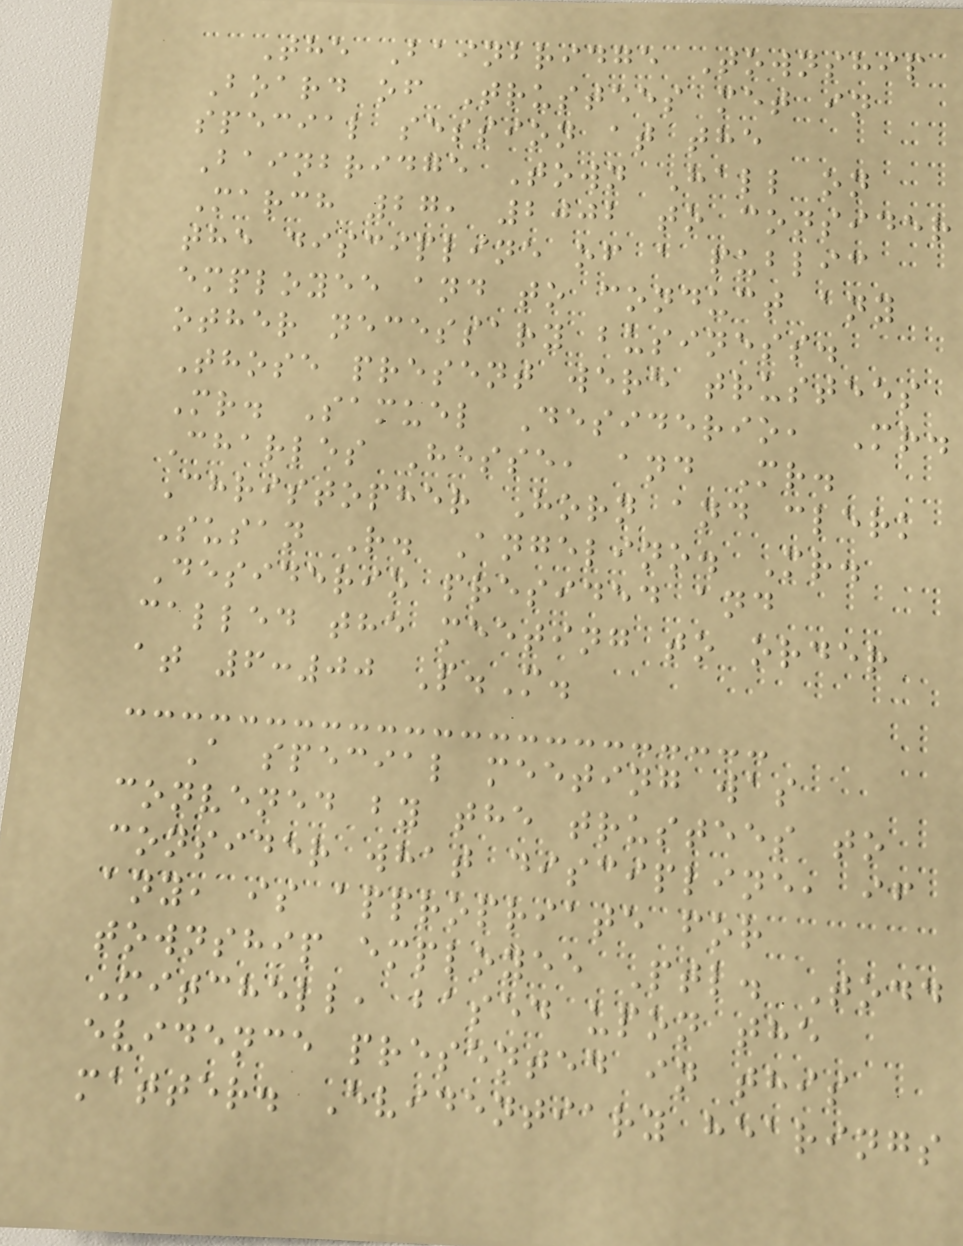The Bainbridge Township
Board of Trustees met in
special session at the
Bainbridge Town Hall on
March 27, 2002 to consider
the discipline of a public
employee and to conduct any
other necessary business.
Those present were trustees
Mr. Samuel Desiderio, Mr.
Charles Hesse, and Mr.
Christopher Horn and clerk
Susan R. Angelino. Mr.
Desiderio presided and
called the meeting to order
at 6:00 P.M.
A special meeting was
convened by the trustees to
consider what discipline, if
any, is appropriate for
township employee Ptl. Todd
Mitchell, based upon the
evidence presented in this
matter. Evidentiary hearings
